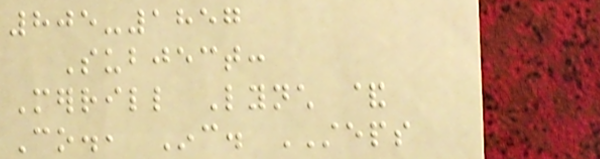805-1857
Subject:
Merrill Lynch &
Co., Inc. STEPS
